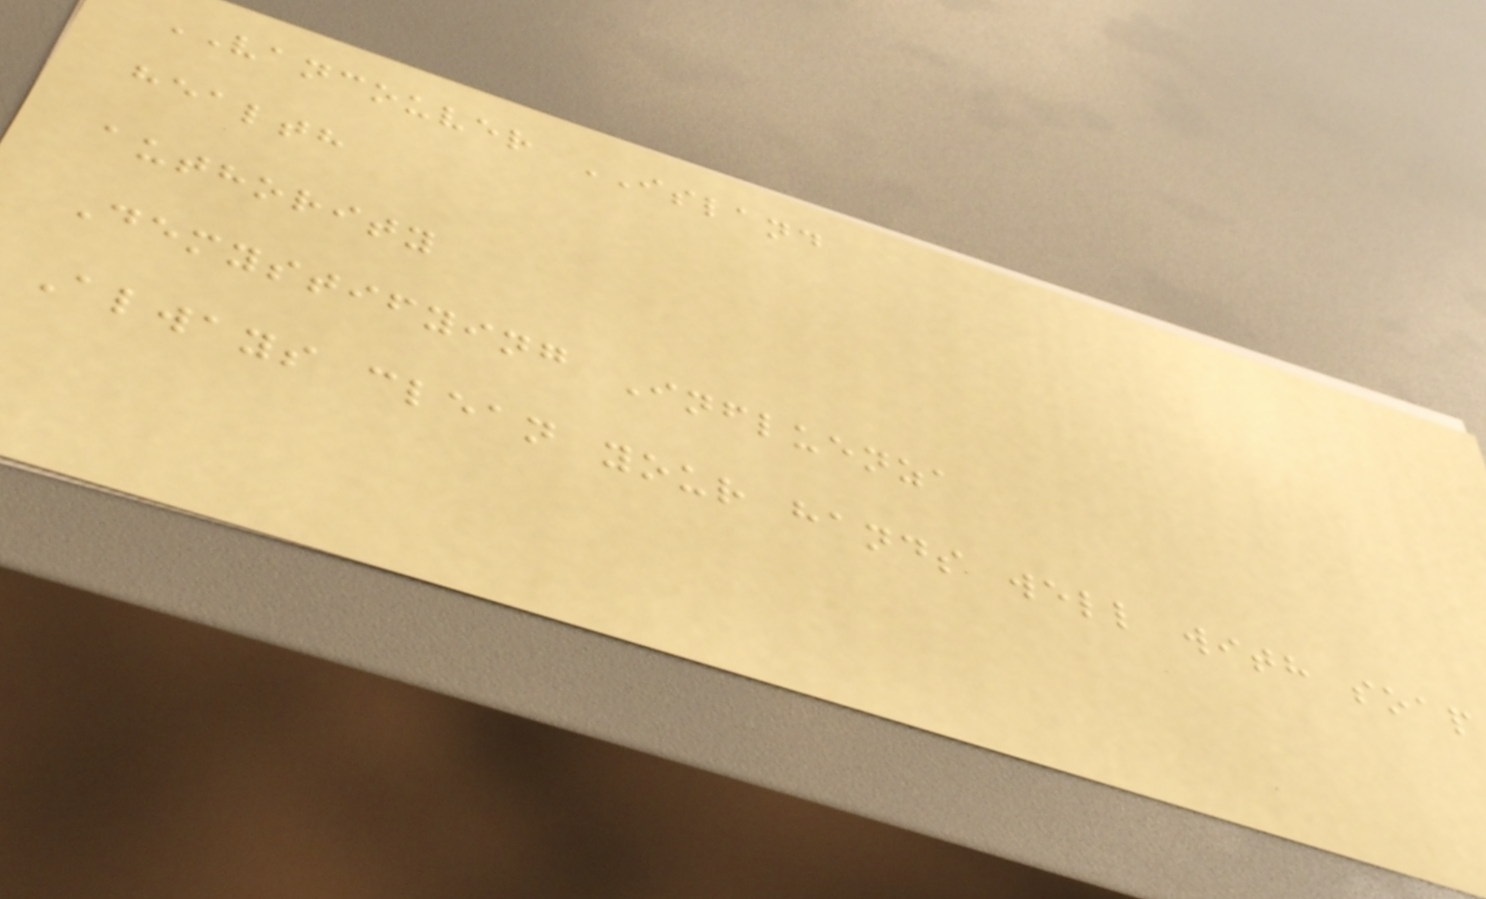VANCOUVER ISLAND
health
authority
Demystifying Influenza
Always clean your hands well with soap
